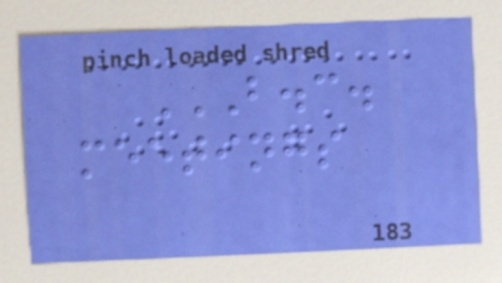B.C.
MEETINGS
